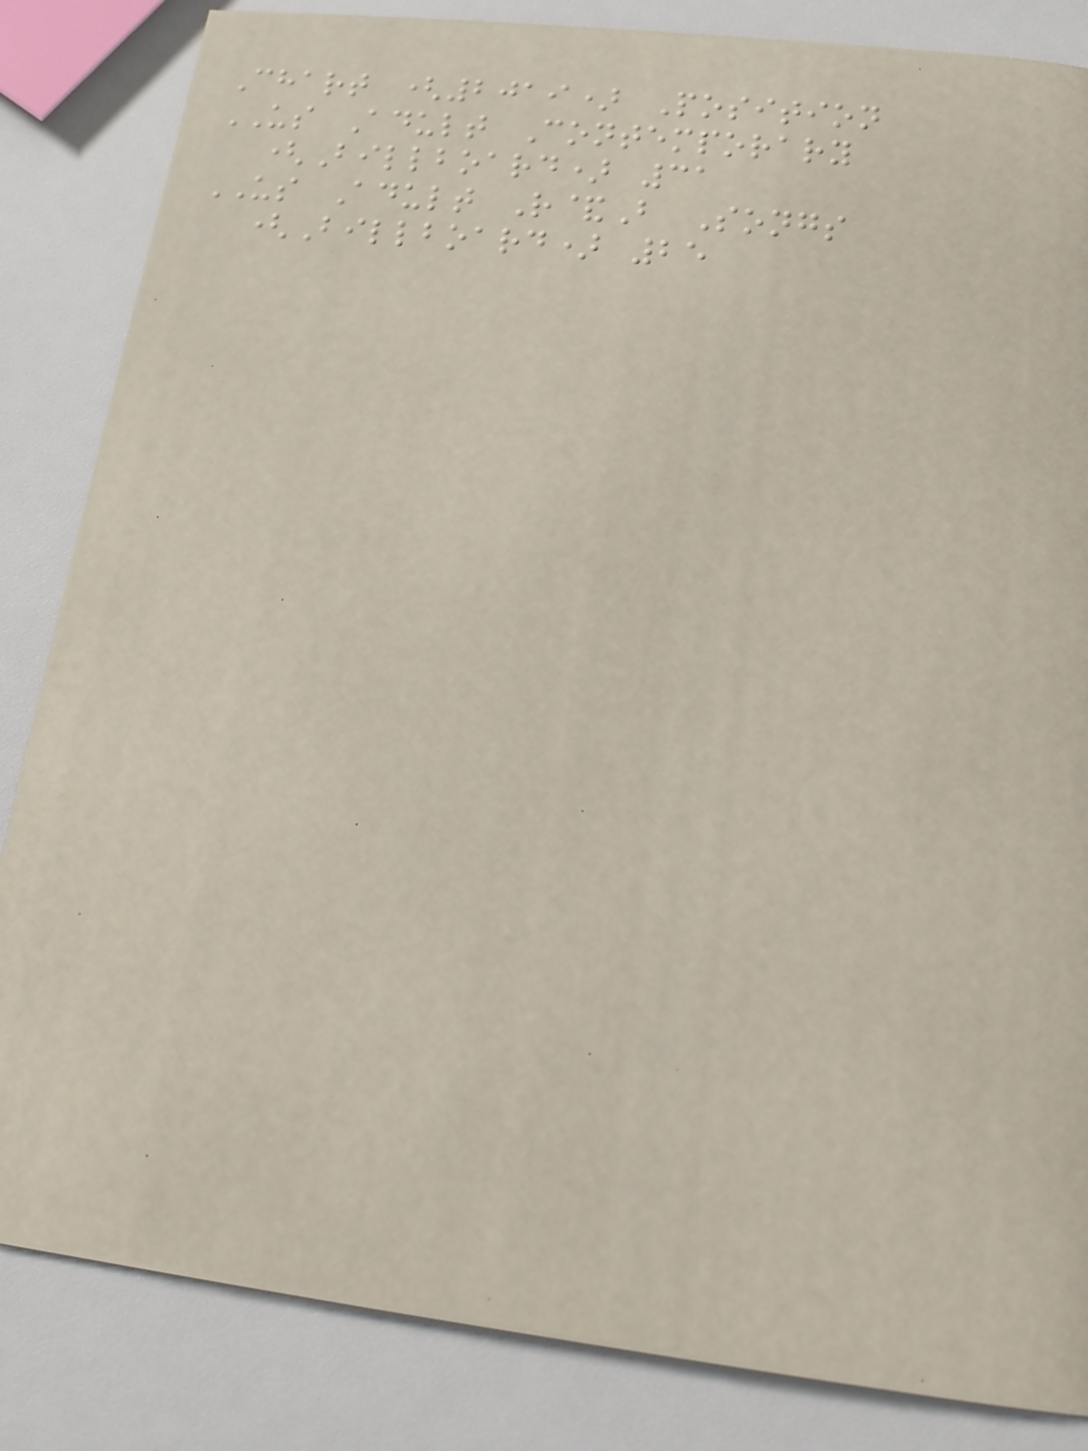Chart (2019) Position
US Adult Contemporary
(Billboard) 31
US Adult R&B Songs
(Billboard) 25
